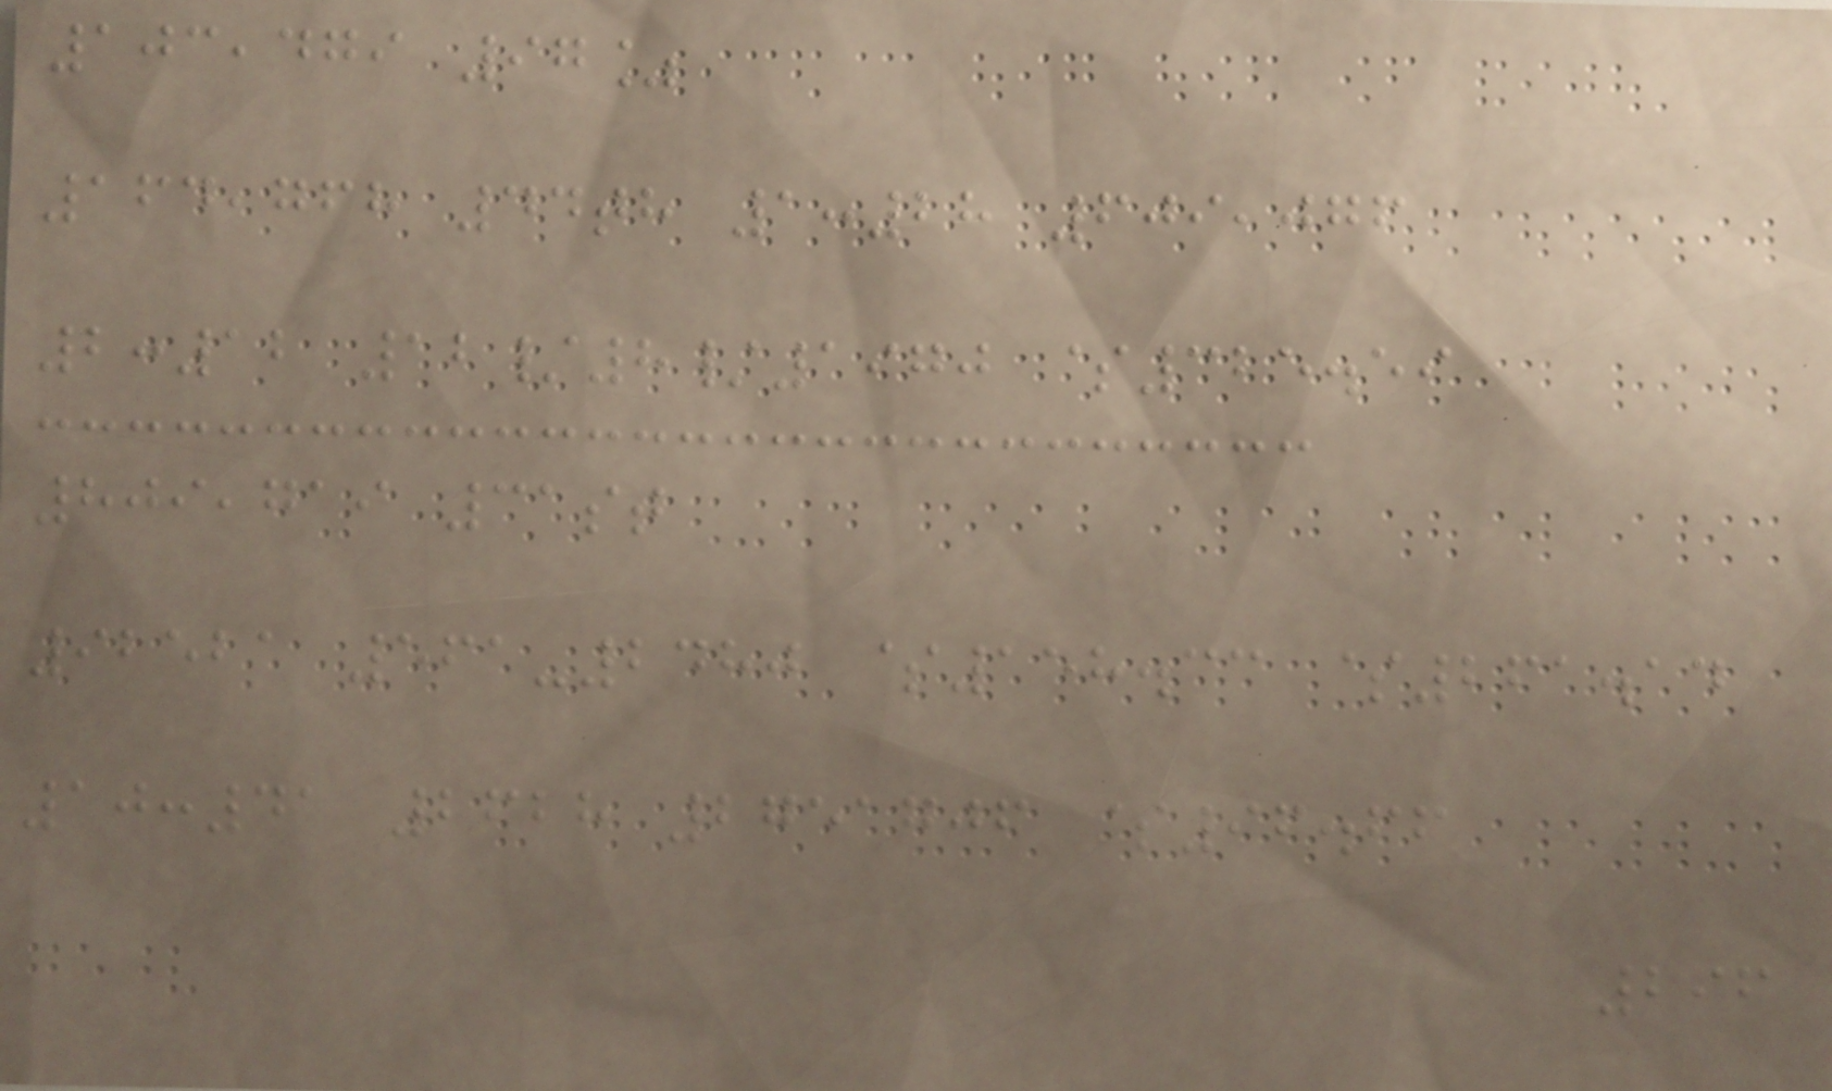103,479 97%
164,768 44th 1:28 609,076
2:12 12/8/1970 $325.59
809,719 31st
92521 561-2480 $158.33 $261.14
10:41 2628 2751706 $96.66
296
